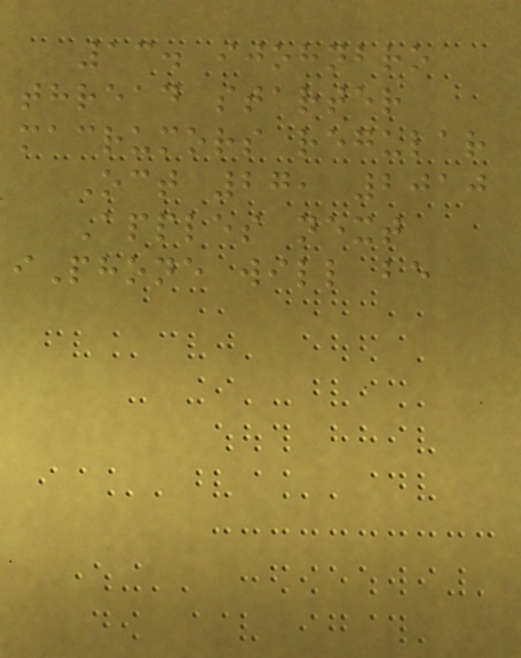13. ijohnbro
thread starter
macrumors regular
Oct 27, 2010
Apples next
iPhone will be
